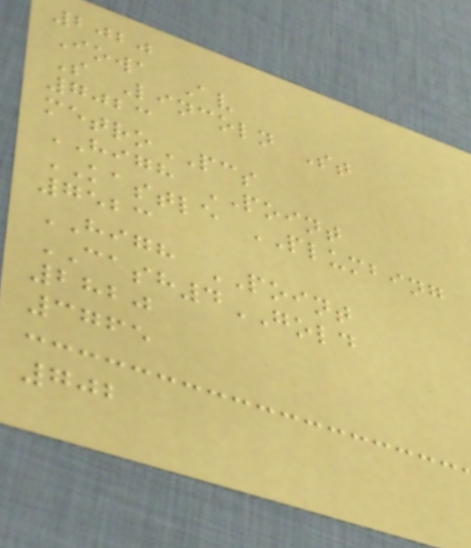2020
Iowa Av
S Lincoln St
7023
metroPCS
HIGH POINT
KASTLE PLUMBING
7523
HIGH POINT
CASH4GOLD
2820
3765
702
